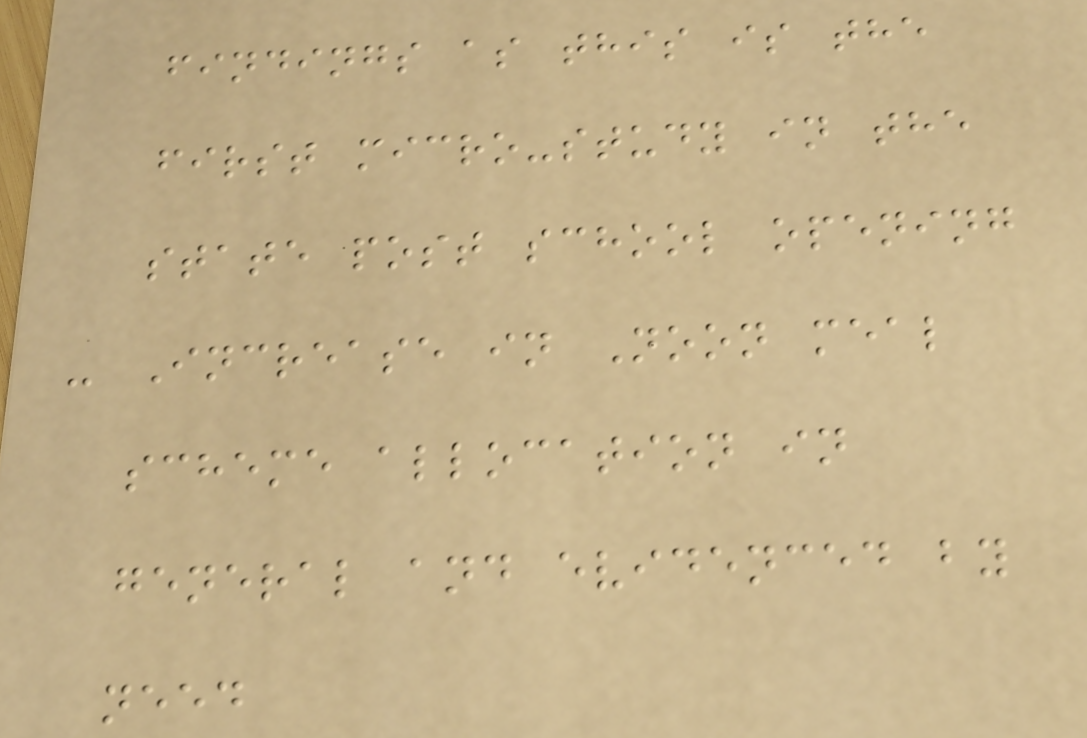findings as this is the
first micro-study in the
state post school opening
- Increase in Noon meal
scheme allocation in
general and evidenced by
need
